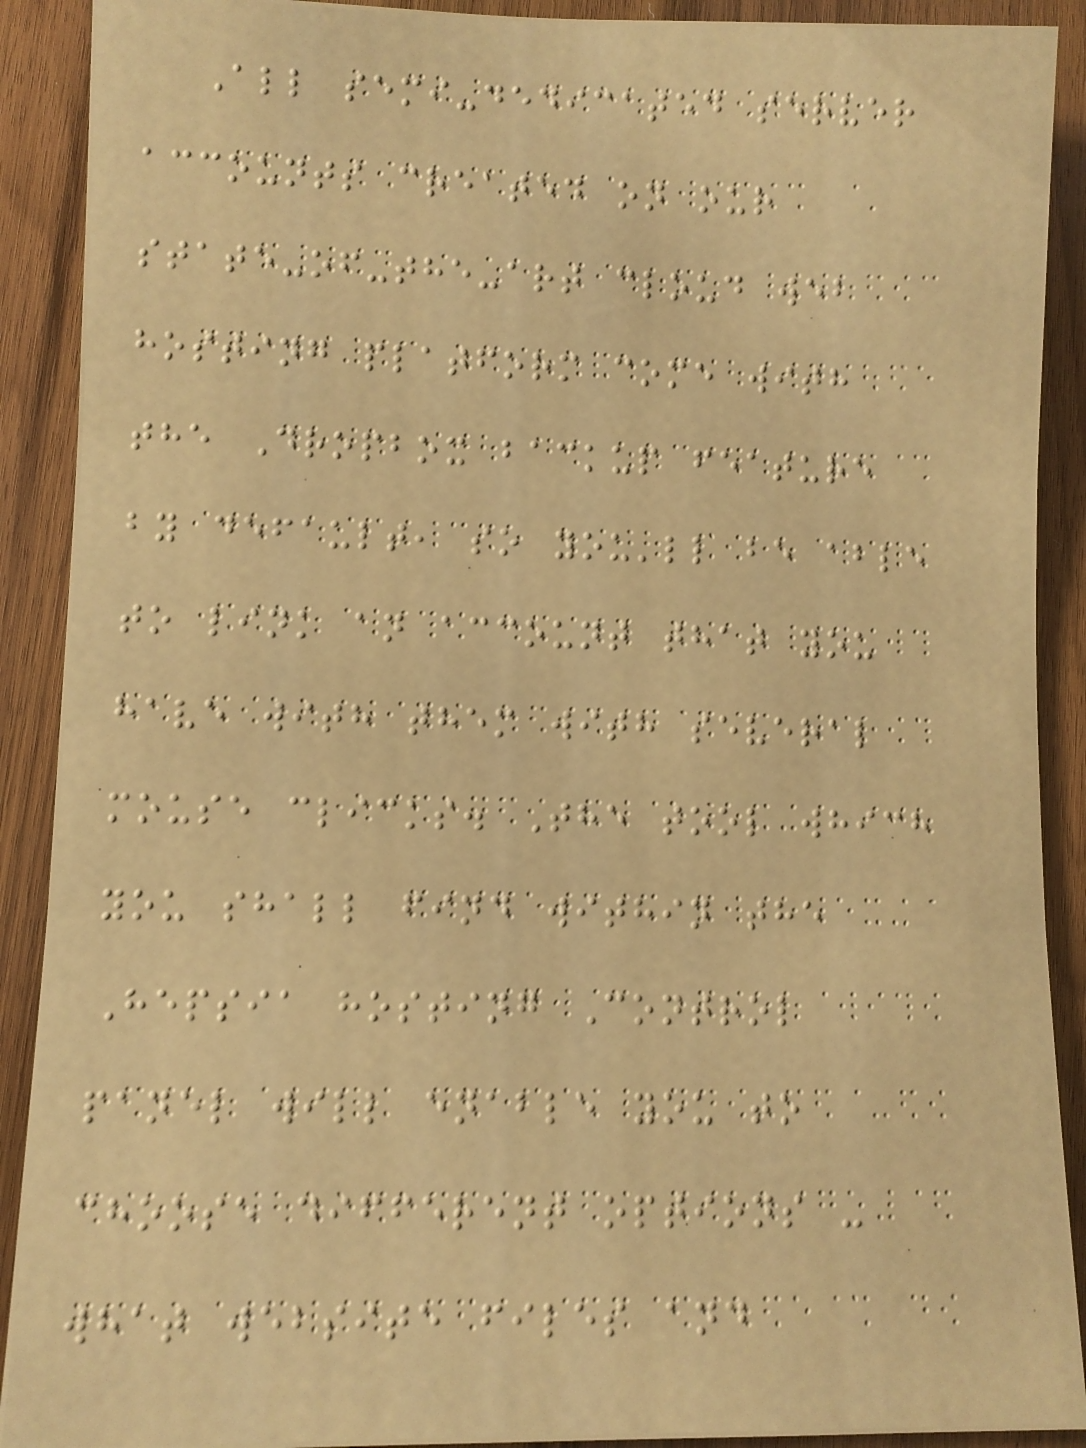All semi-dedicated server
accounts created on our
state-of-the-art cloud web
hosting platform come with
the Dropbox backup feature
by default, so you'll be able
to link an account that you
have with them with several
mouse clicks. The tool which
you shall find within the
Hepsia hosting Control
panel will enable you to
choose different options -
what website files and
